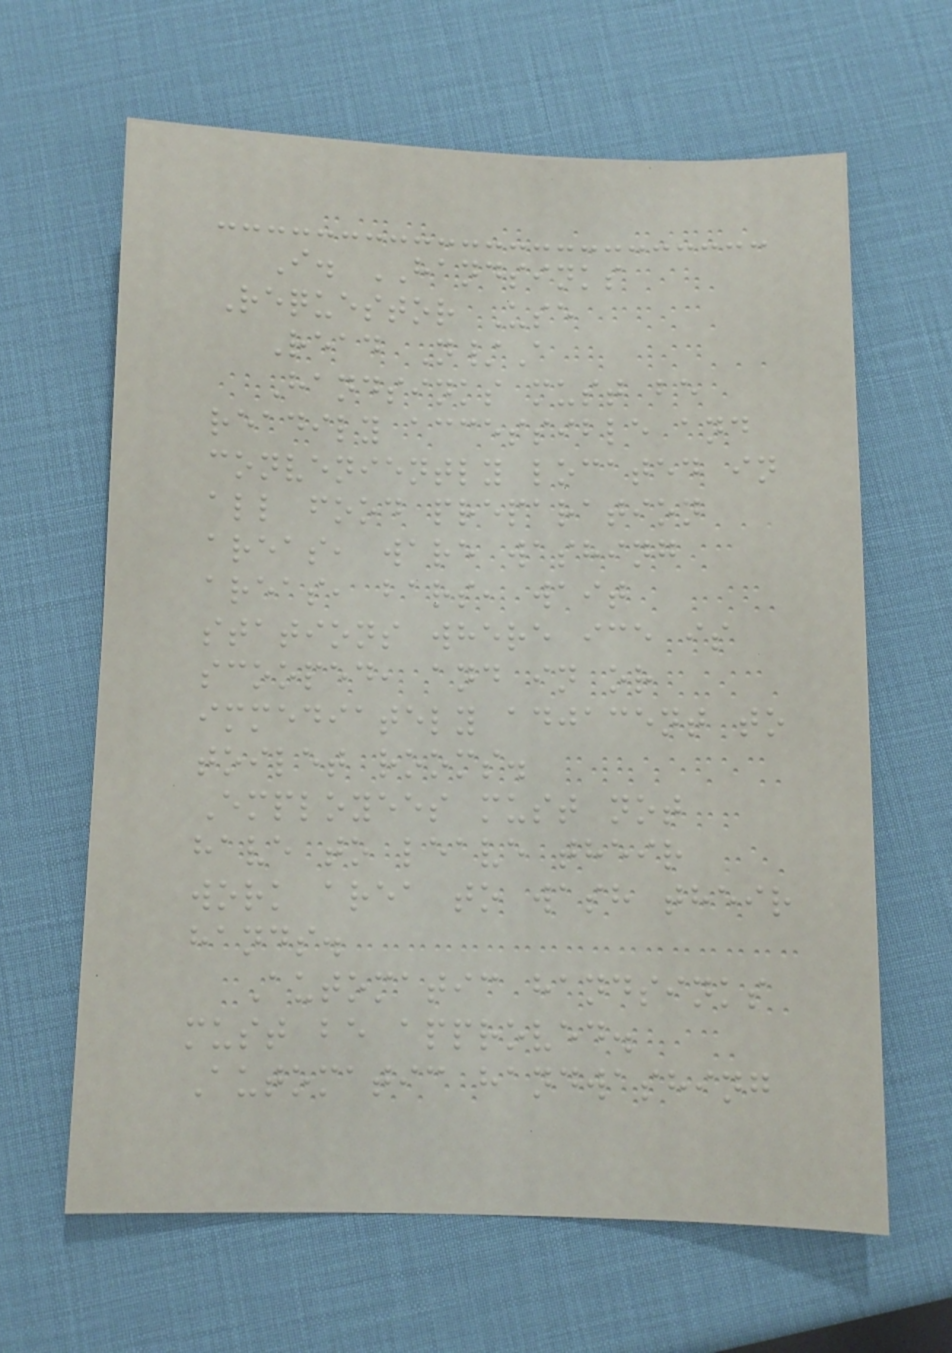I. HANDSINKS
Requestor Use
Read N/A
Handsinks must be
readily accessible and
conveniently located in
all food preparation
areas, ware washing
areas, bars, wait
stations where ice is
scooped, and in or
immediately adjacent to
toilet rooms.
Employees must not
have to leave their
work area to wash their
hands.
Automatic handsinks
must be approved.
Automatic handwashing
